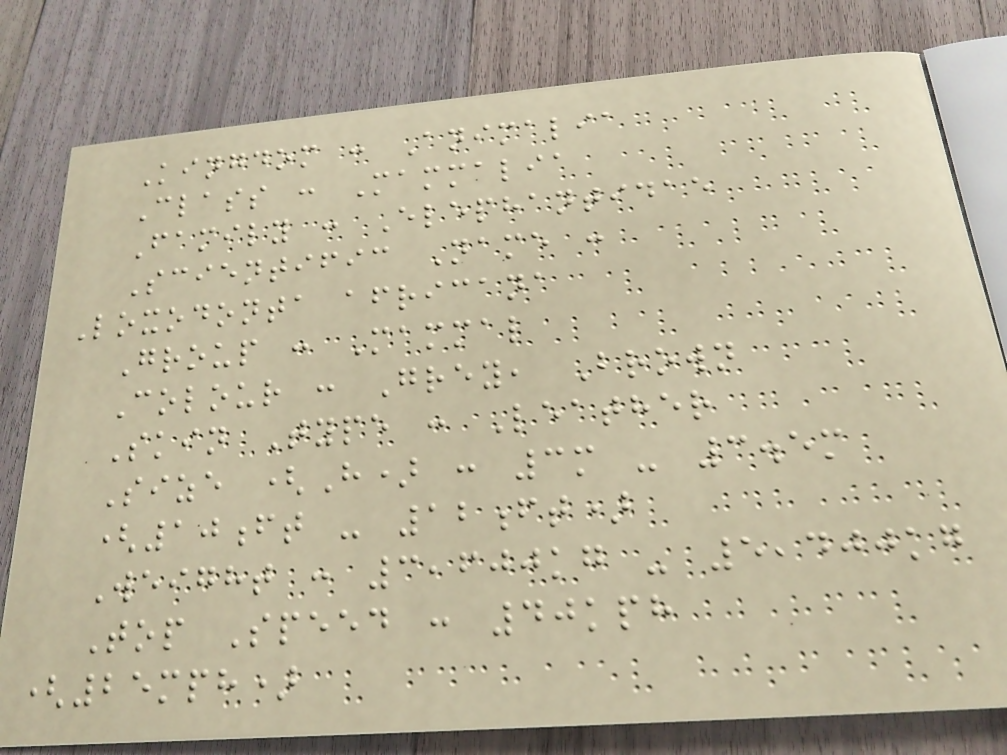Kingdom : Animalia
Class : Mammalia
Family : Elephantidae
Scientific Name :
Loxodonta africana
Group : Mammal
Colour : Grey, Brown
Skin Type : Leather
Size (H) : 3m - 3.5m
(10ft - 12ft)
Weight : 3,600kg - 5,400kg
Top Speed : 40kph
(25mph)
